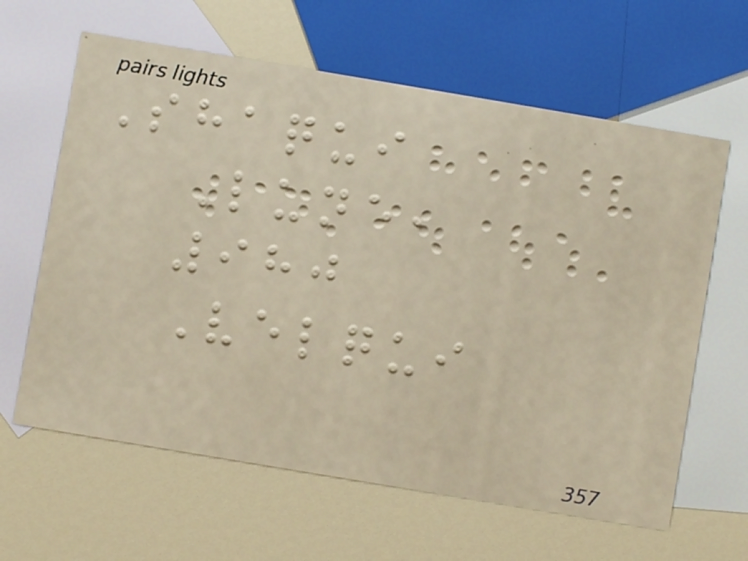Shaqui
Lune,
980
Velqui
